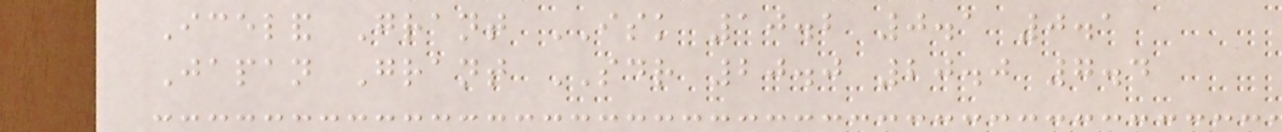Iceland Grant ISK 10.2 0.1 0.1
Japan Grant SDR 20.0 20.0 7.4
